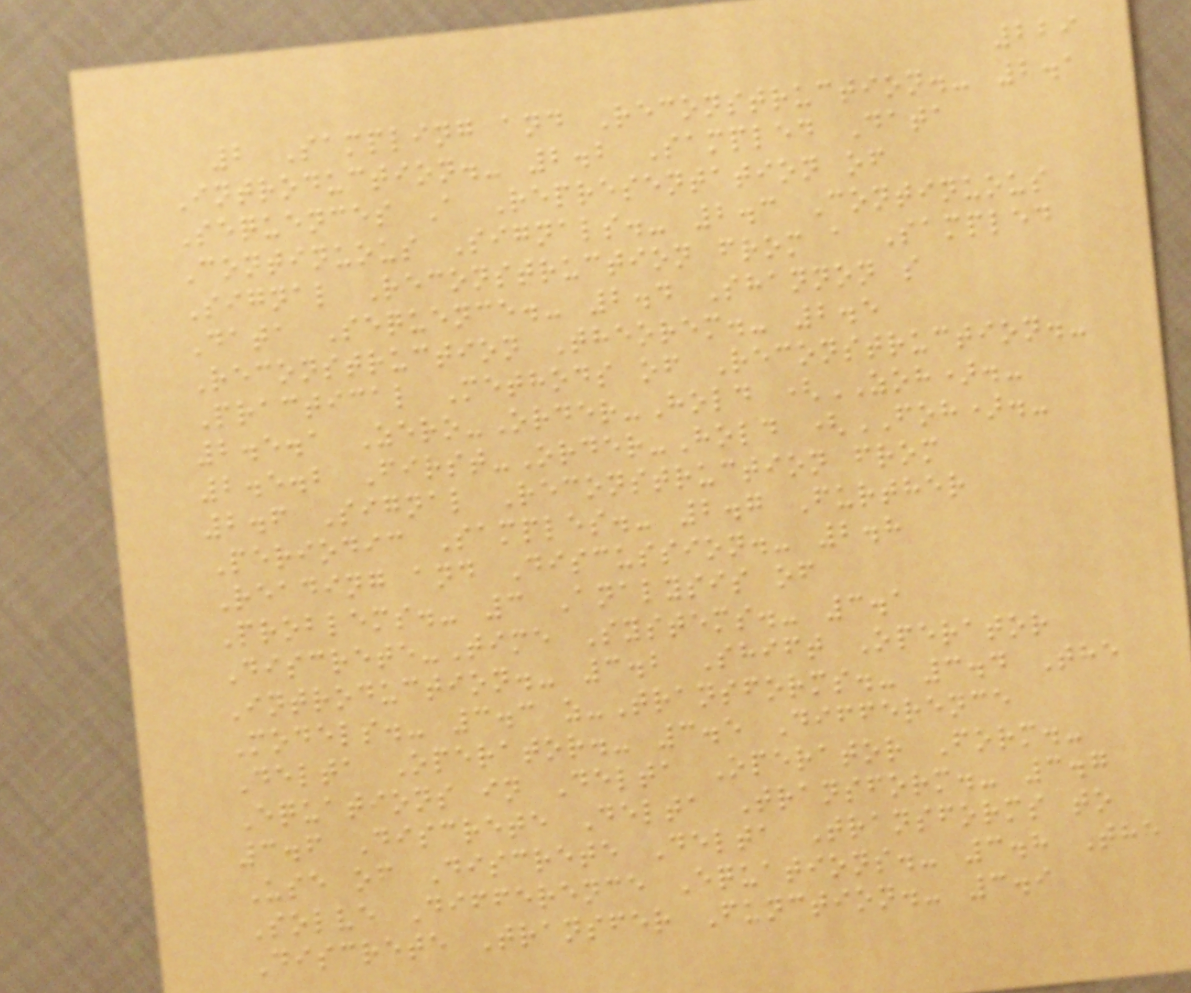229
2 Sampling and Reconstruction.- 2.1
Introduction.- 2.2 Sampled Data
Sequences A Representation of
Continuous Signals.- 2.3 Continuous
Signal Reconstruction from a Sampled
Data Sequence.- 2.4 Shannon s
Reconstruction Theorem.- 2.5
Practical Methods of Reconstruction.-
2.5.1 Zero-Order-Hold (ZOH).-
2.5.2 First-Order-Hold (FOH).-
2.6 Signal Reconstruction from
Periodic Samples.- 2.7 Further
Reading and Discussion.- 2.8
Problems.- 3 Analysis of
Discrete-Time Systems.- 3.1
Introduction.- 3.2 Shift Operator
Models.- 3.3 z-Transforms.- 3.4 The
Delta Operator.- 3.5 Difference
Equations in Delta Operator Form.-
3.6 Discrete Delta Transform.- 3.7
Use of Discrete Delta Transforms to
Solve Difference Equations.- 3.8 The
Discrete Transfer Function.- 3.9
